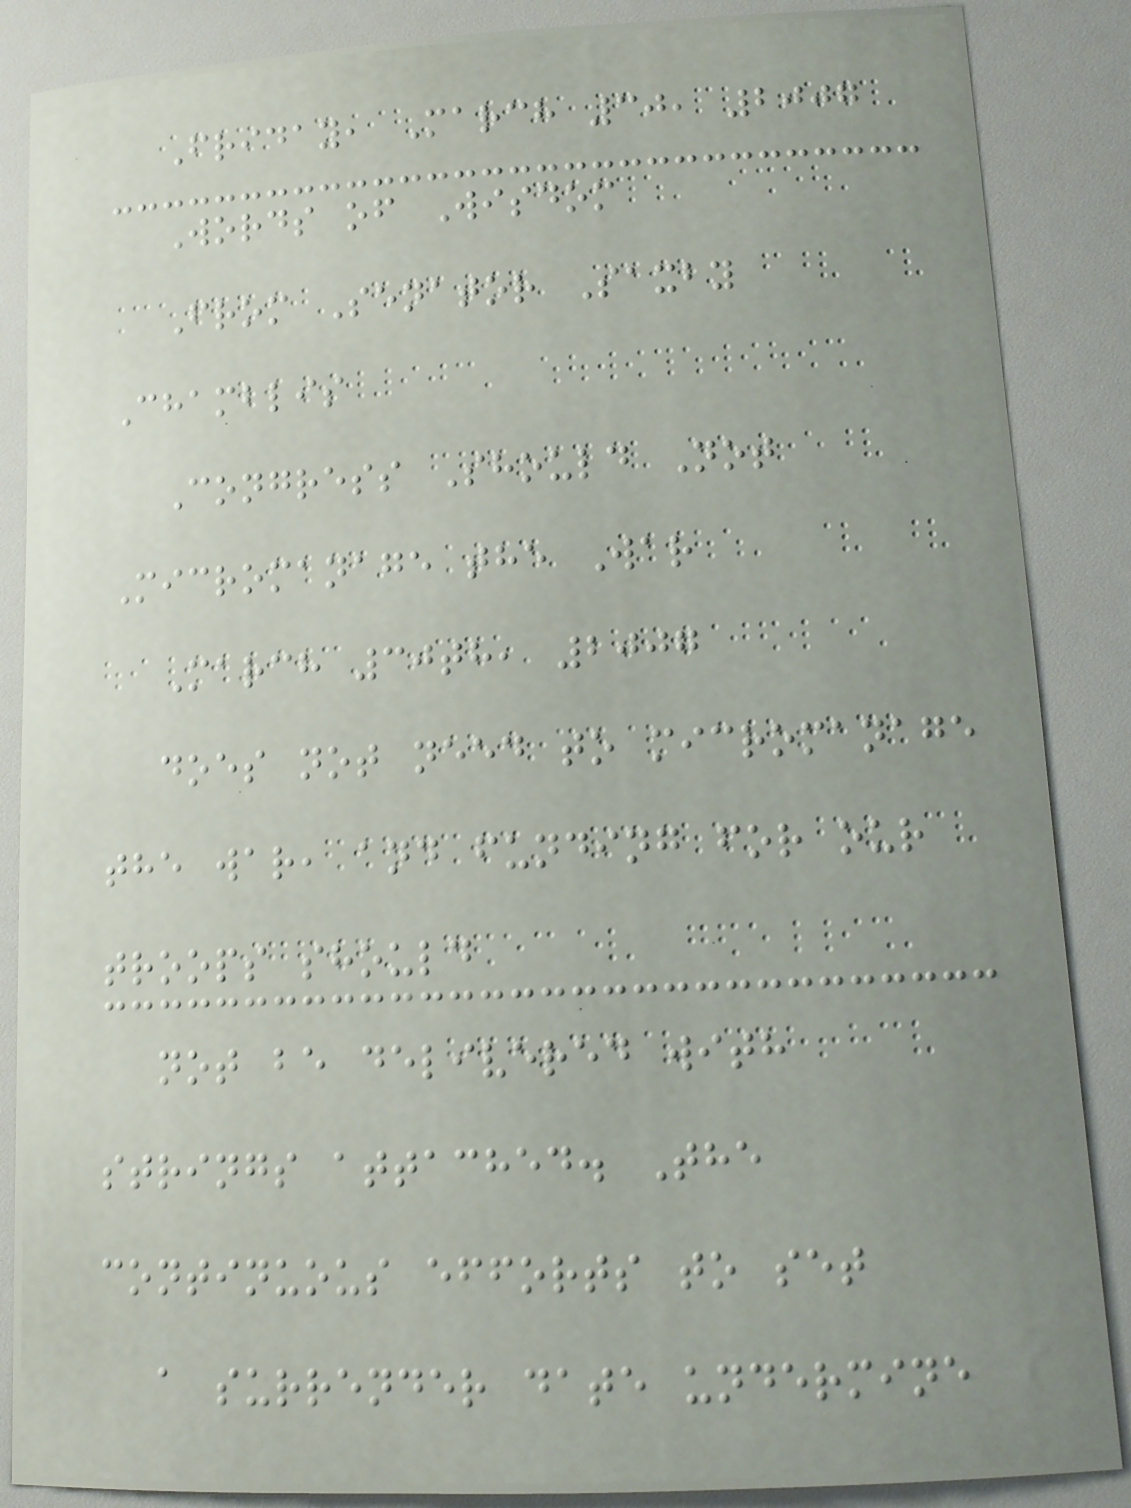Friday, March 30, 2007
Words of Wisdom
From Senator Saxby
Chamblis
Congress Should Not
Micromanage the War
March 30th, 2007
does not need to micromanage
the war, and funding for our
troops should
not be delivered with
strings attached. The
continuous efforts to set
a surrender date undermine
